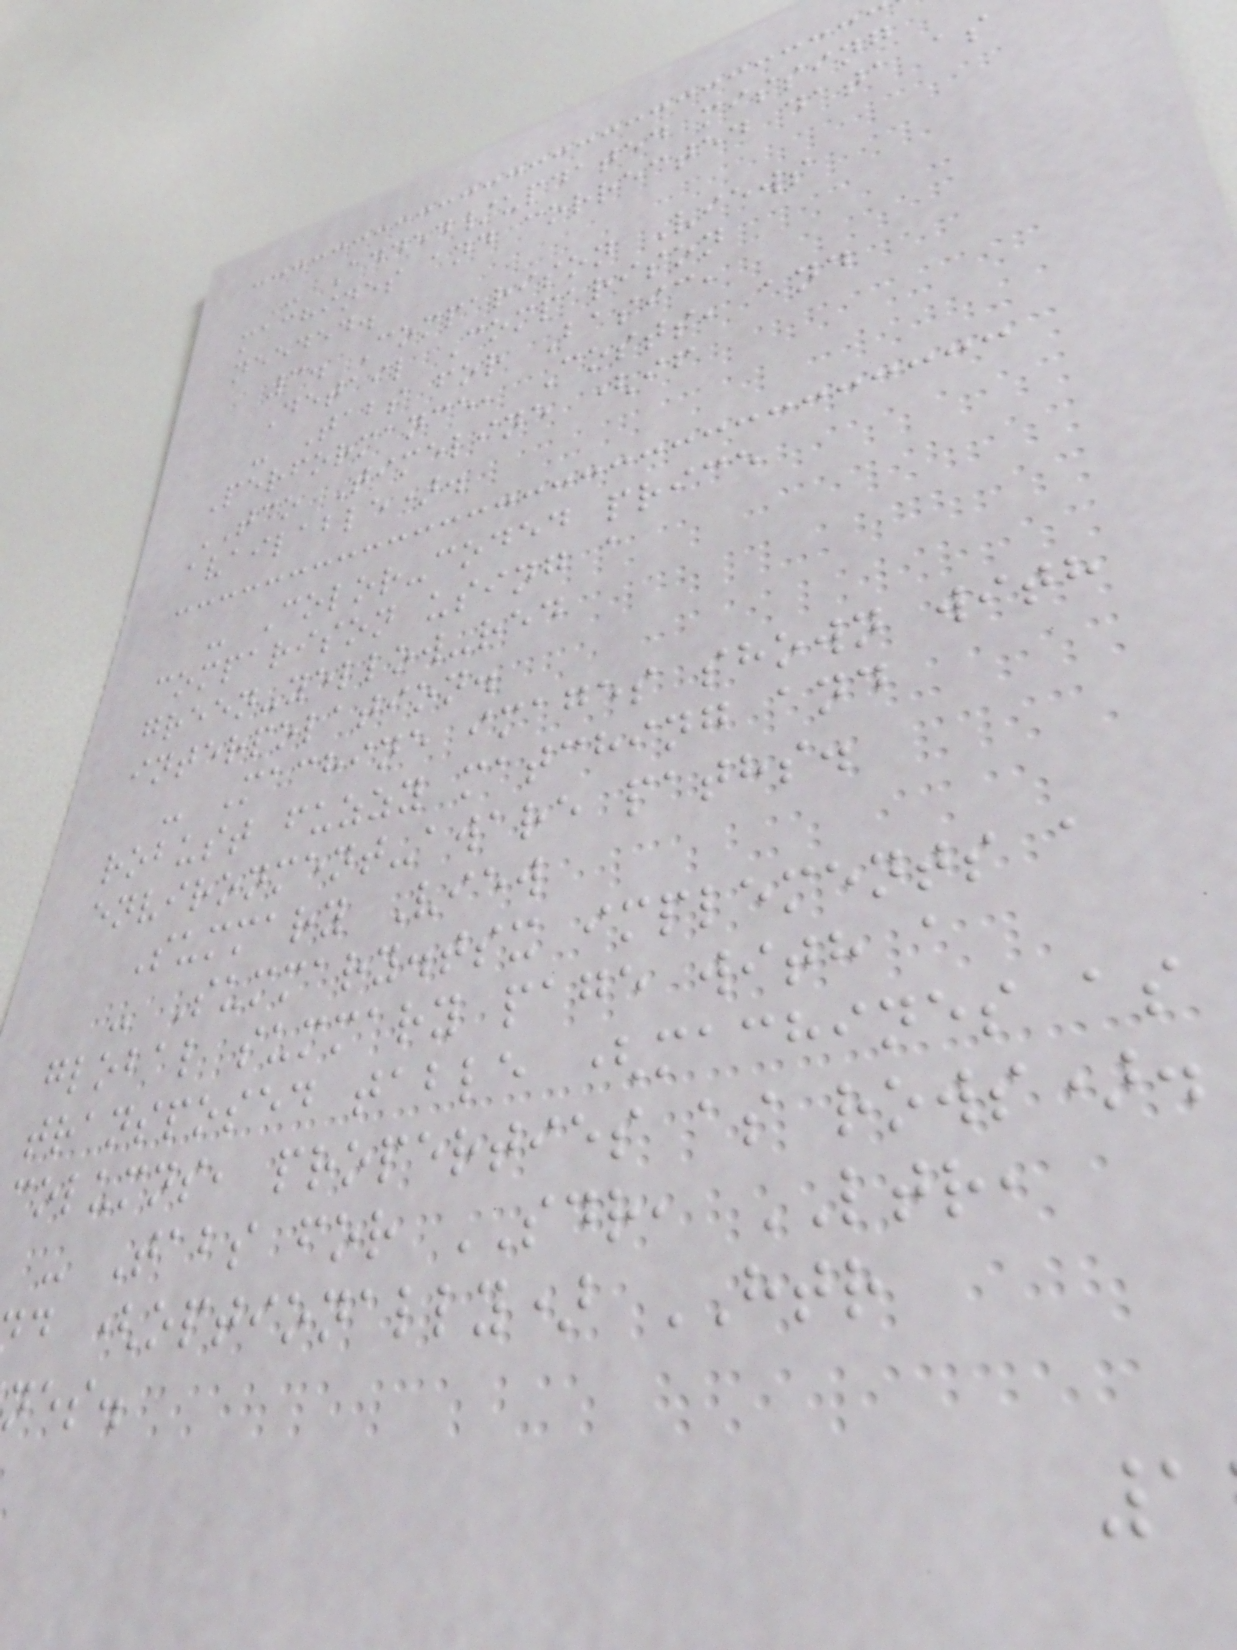- Added/updated missing
machines and corrected data as
needed.
3. Comparison Views
Detail Comparison
- Tabs for Basic,
Performance, Costs, and
TCO Timeline (if
available).
- Color-coded price
comparison using a
green-yellow-red
interpolation.
- Machine images shown with
robust fuzzy matching and
environment-aware paths.
Summary View
- Summary.tsx implements a
global summary page with a
transposed table (machines as
columns, properties as rows).
- Tabs for SDR, LTR,
d (optionally) HTR
nes.
